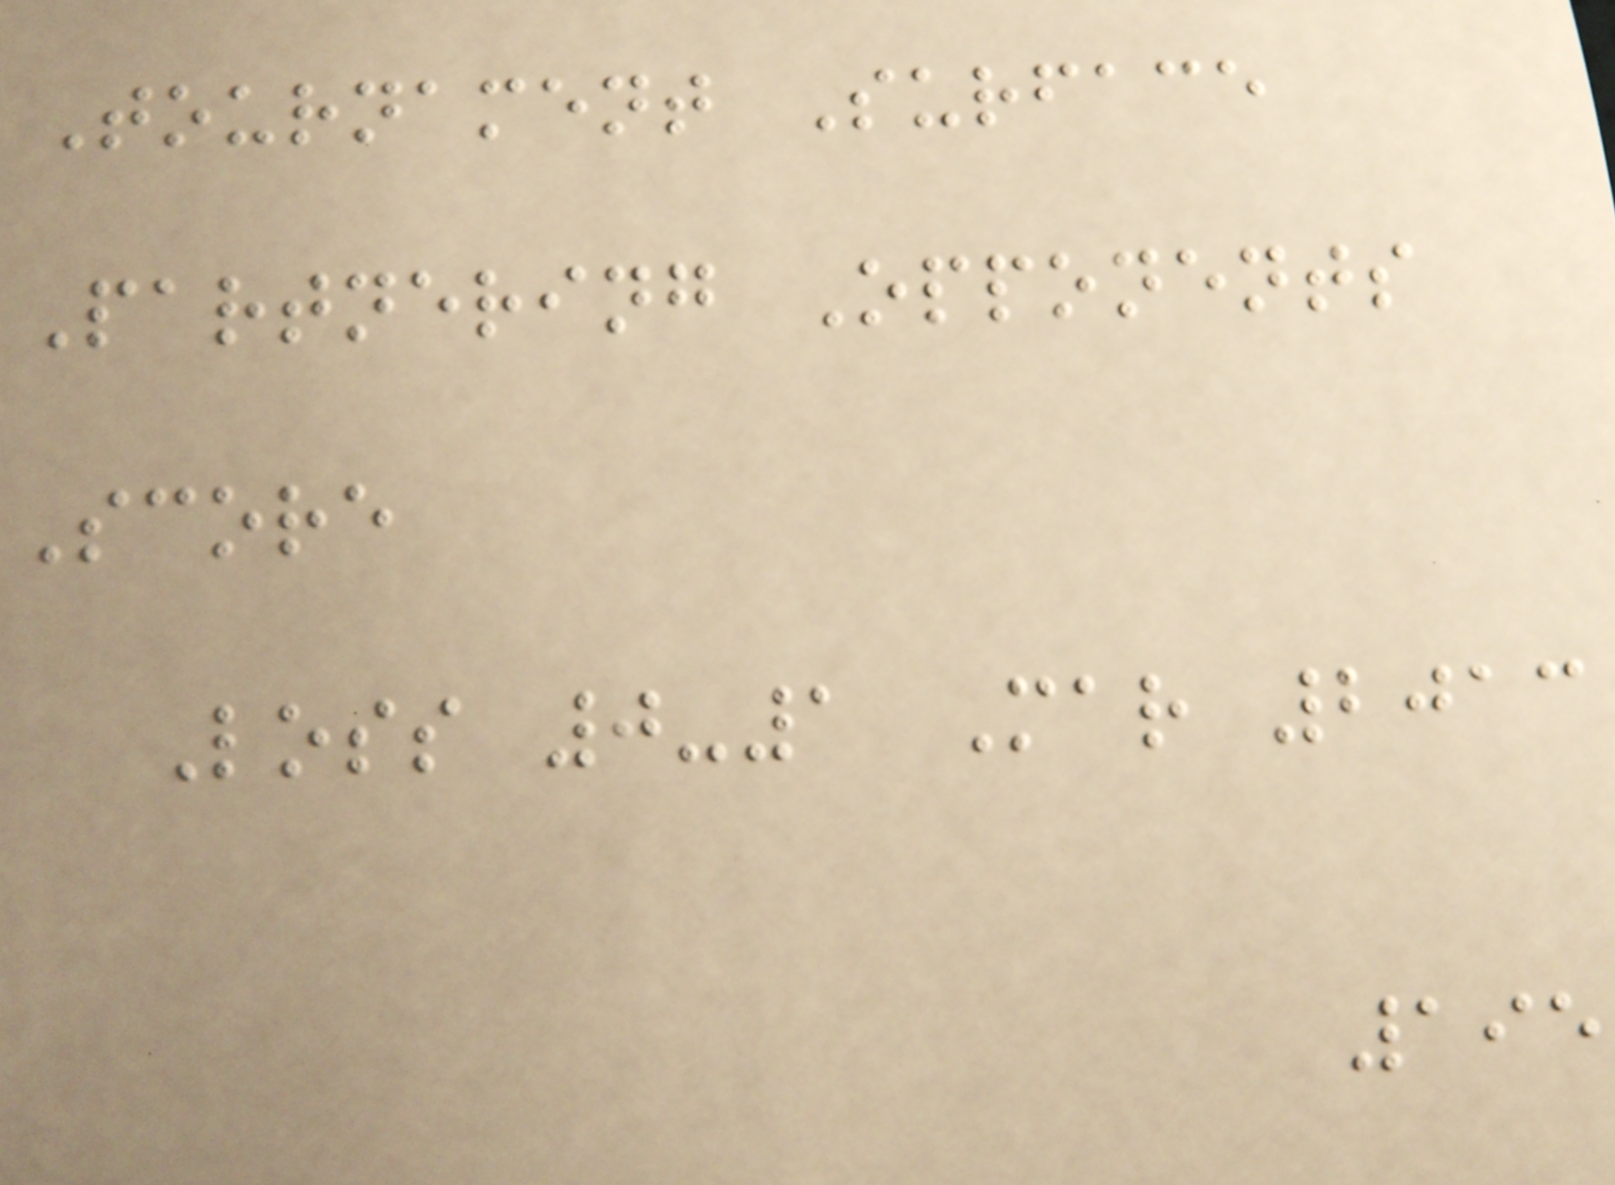Tournament Surface
Partnering Opponents
Score
Loss 0-1 Mar 2013
195
